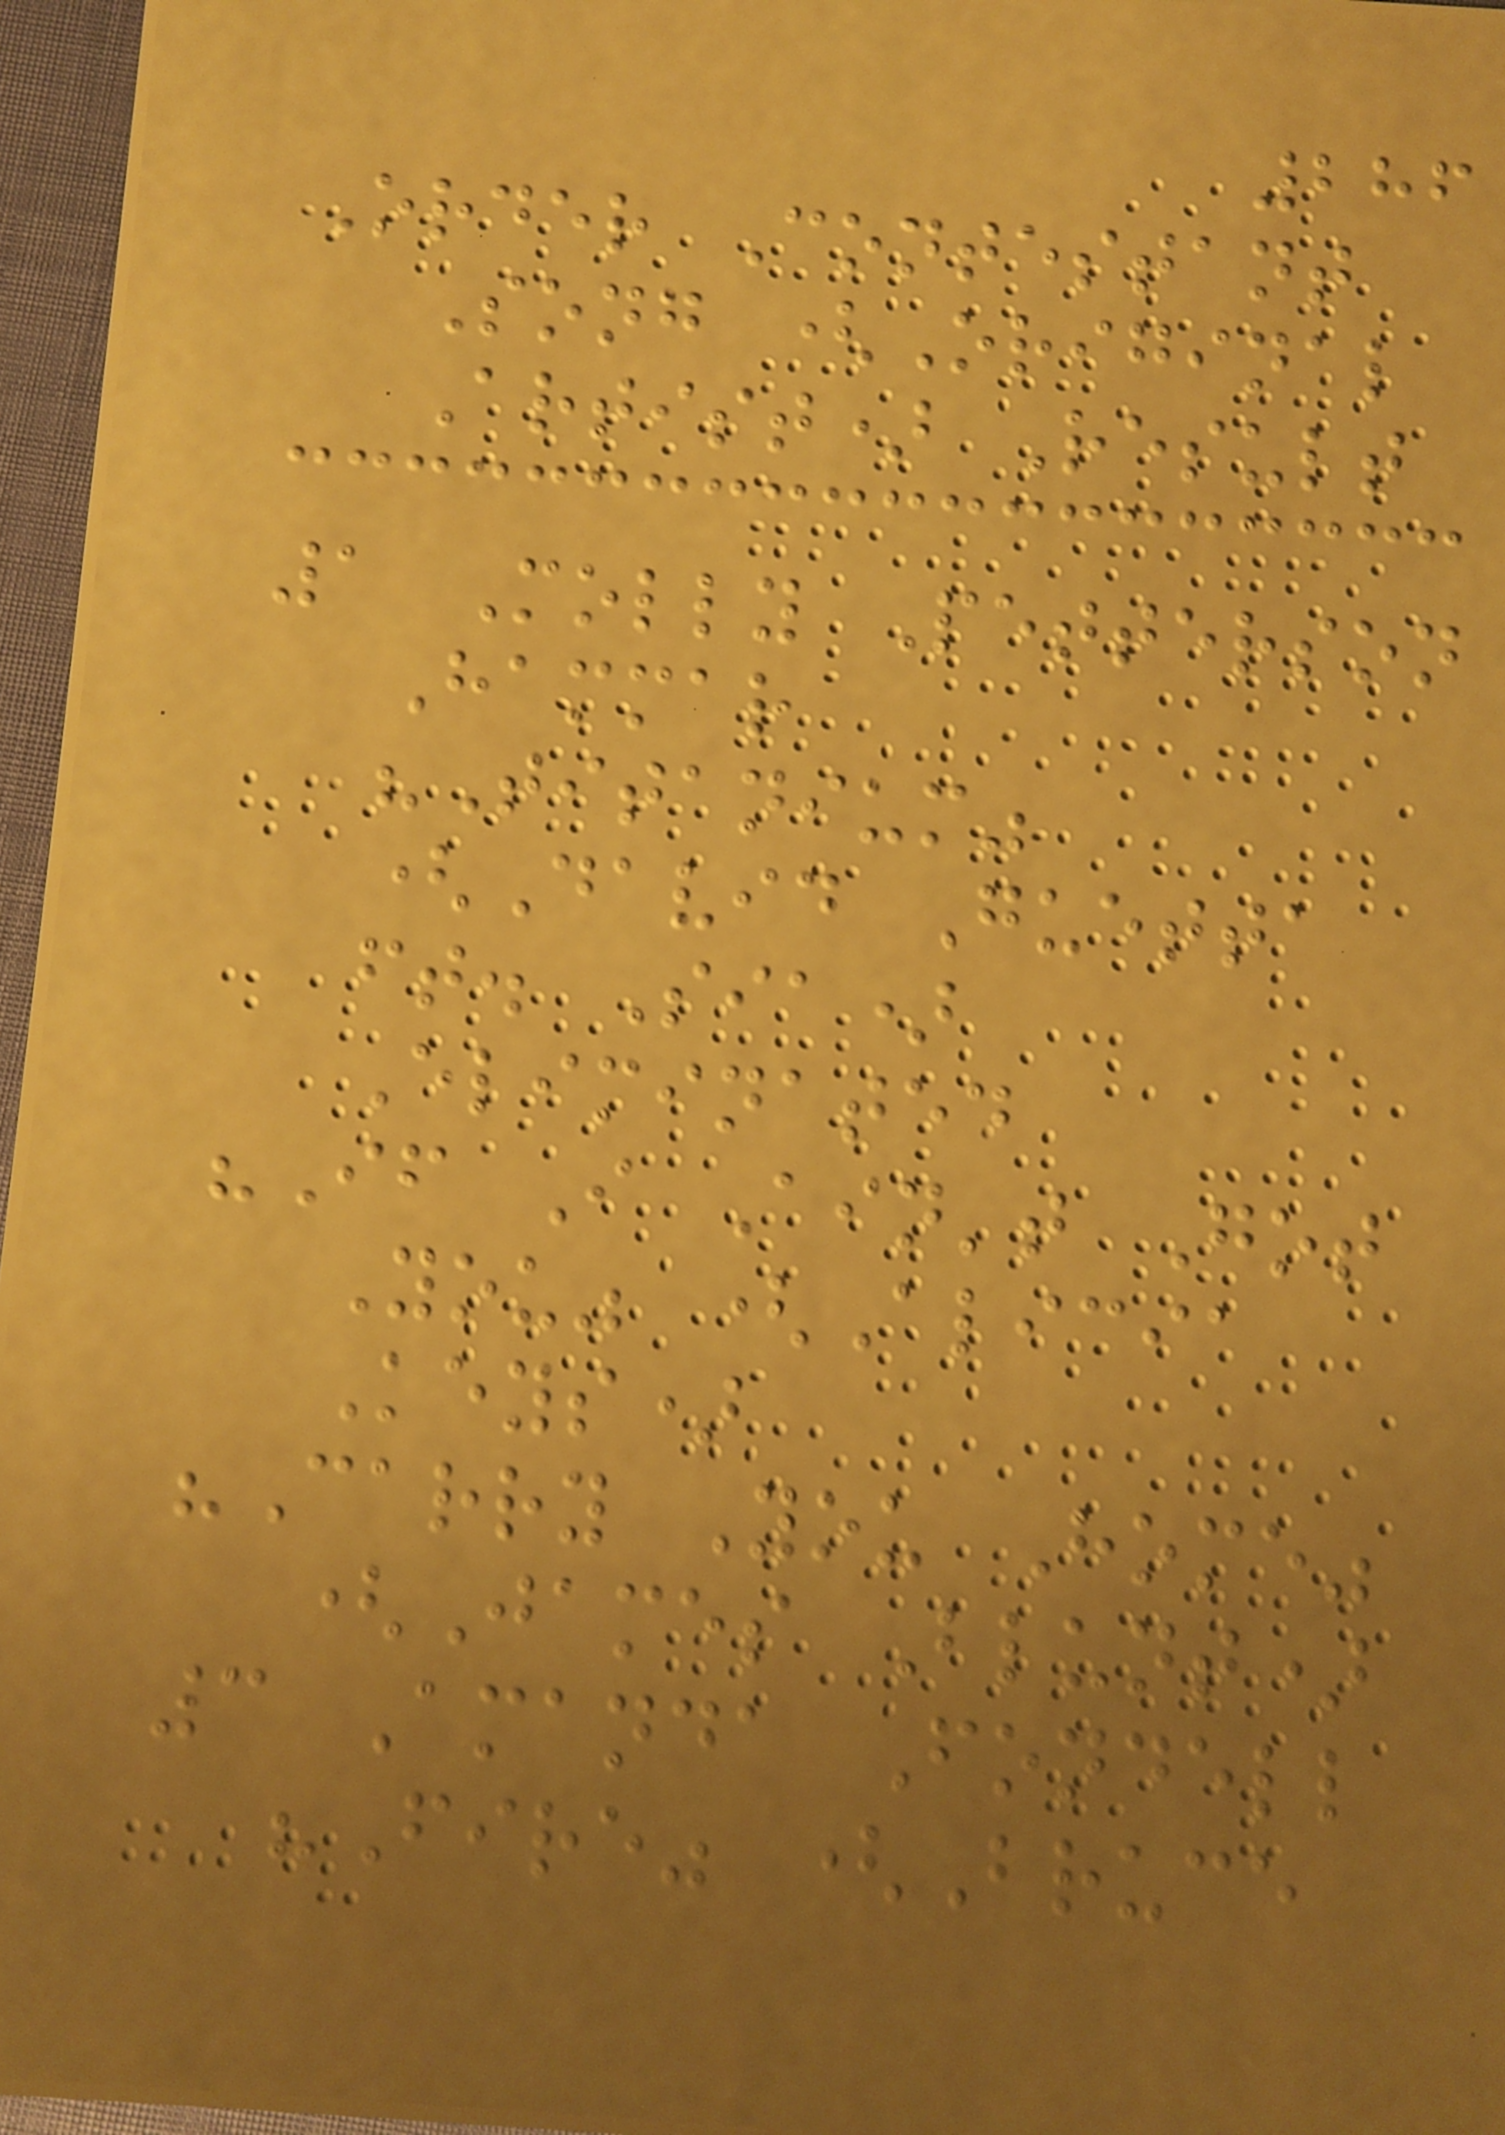286
Order Contestant
Song (Original
Artist) Result
1 Molly Petterson
Hammar
"Titanium"
(David Guetta
ft. Sia)
Eliminated
"If I Ain't Got
You" (Alicia
Keys)
"Carry You Home"
(James Blunt)
3 Amanda Fondell
"Fire" (Bruce
